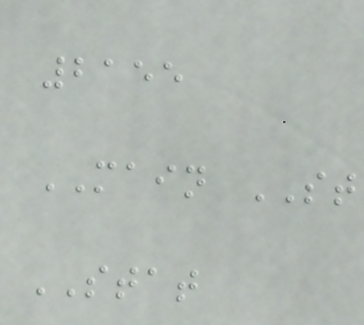2155
MAIN ST
STAT
